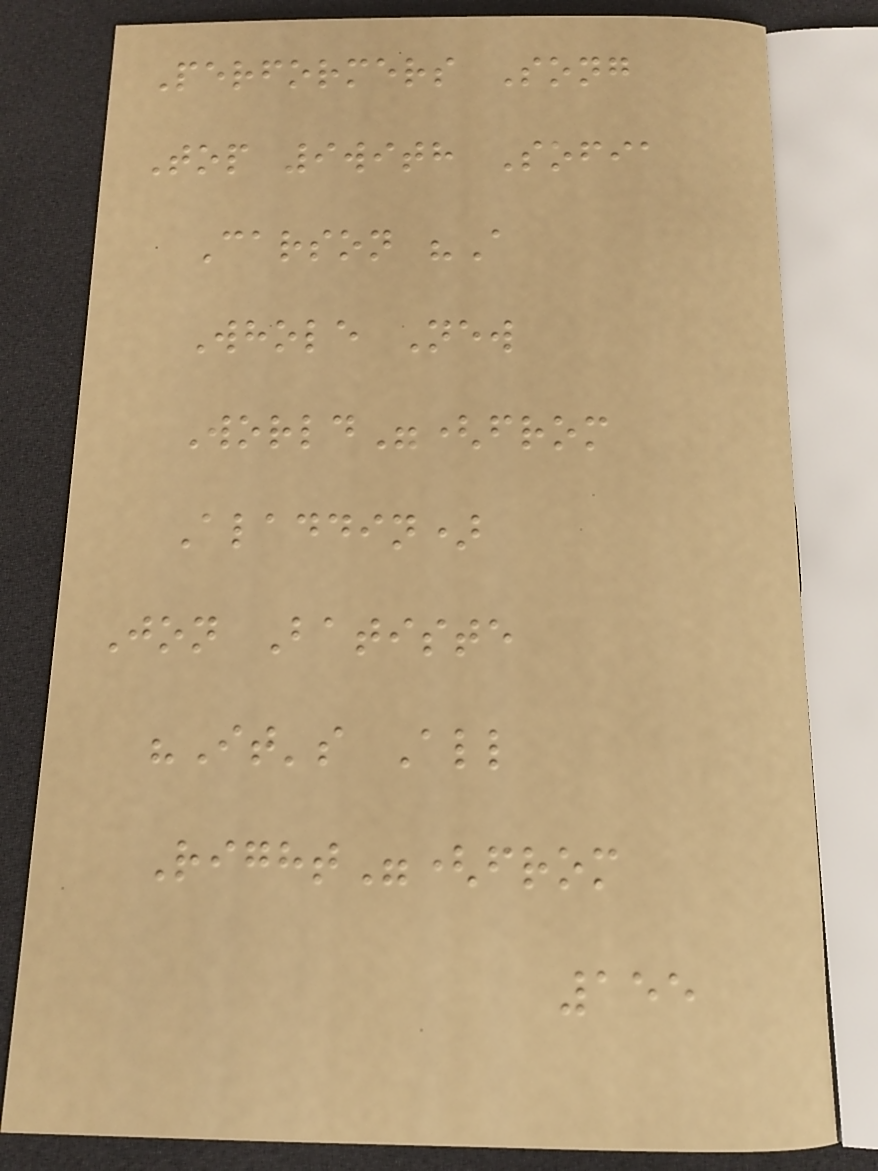Performers Song
Top 9with Sofia
Carson "A
Whole New
World"(from
Aladdin)
Jon Batiste
"It's All
Right"(from
155
